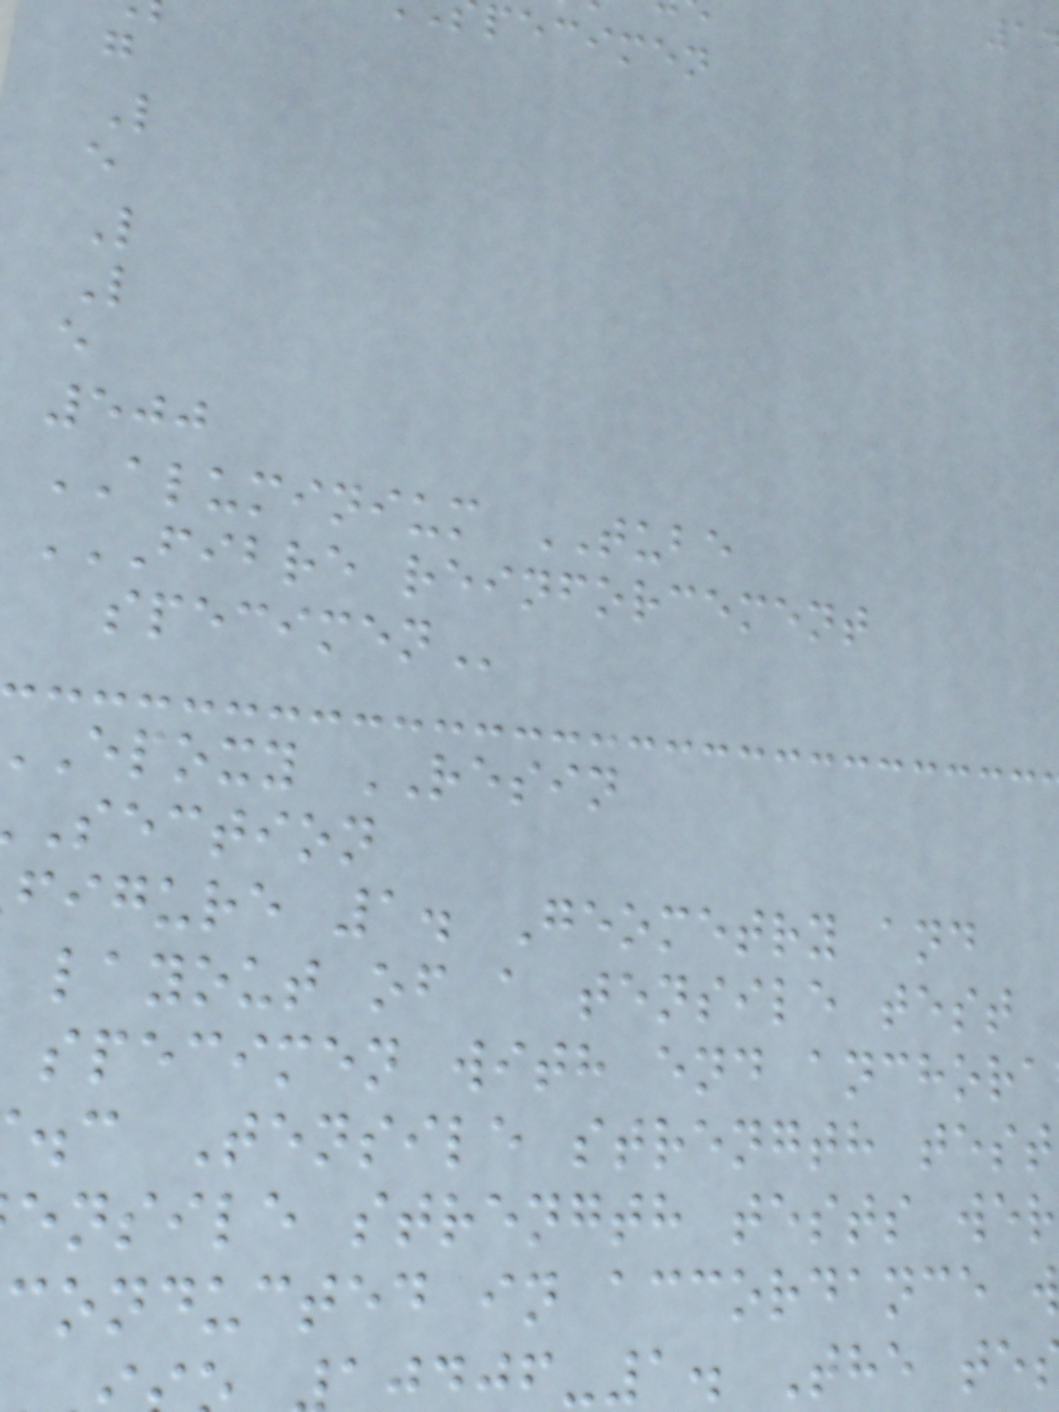pecimen
g
L
e
L
L
e
500
ALUMINIUM TUBE
FIBRE REINFORCEMENT
epoxy RESIN
section
figure 1. Geometry and
layout of a tensile test
specimen with end anchora
.c Tensile strength test
ensile strength tests wer
conducted in accordance w
-1. The te
